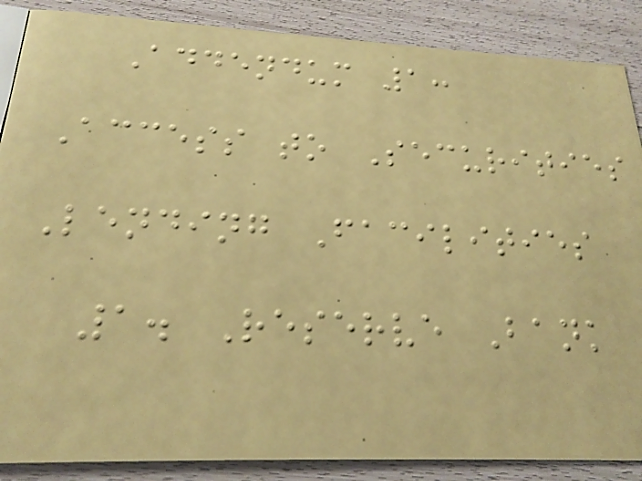Addendum 1:
Access to Securities
Lending Facilities
1. Reserve Bank
